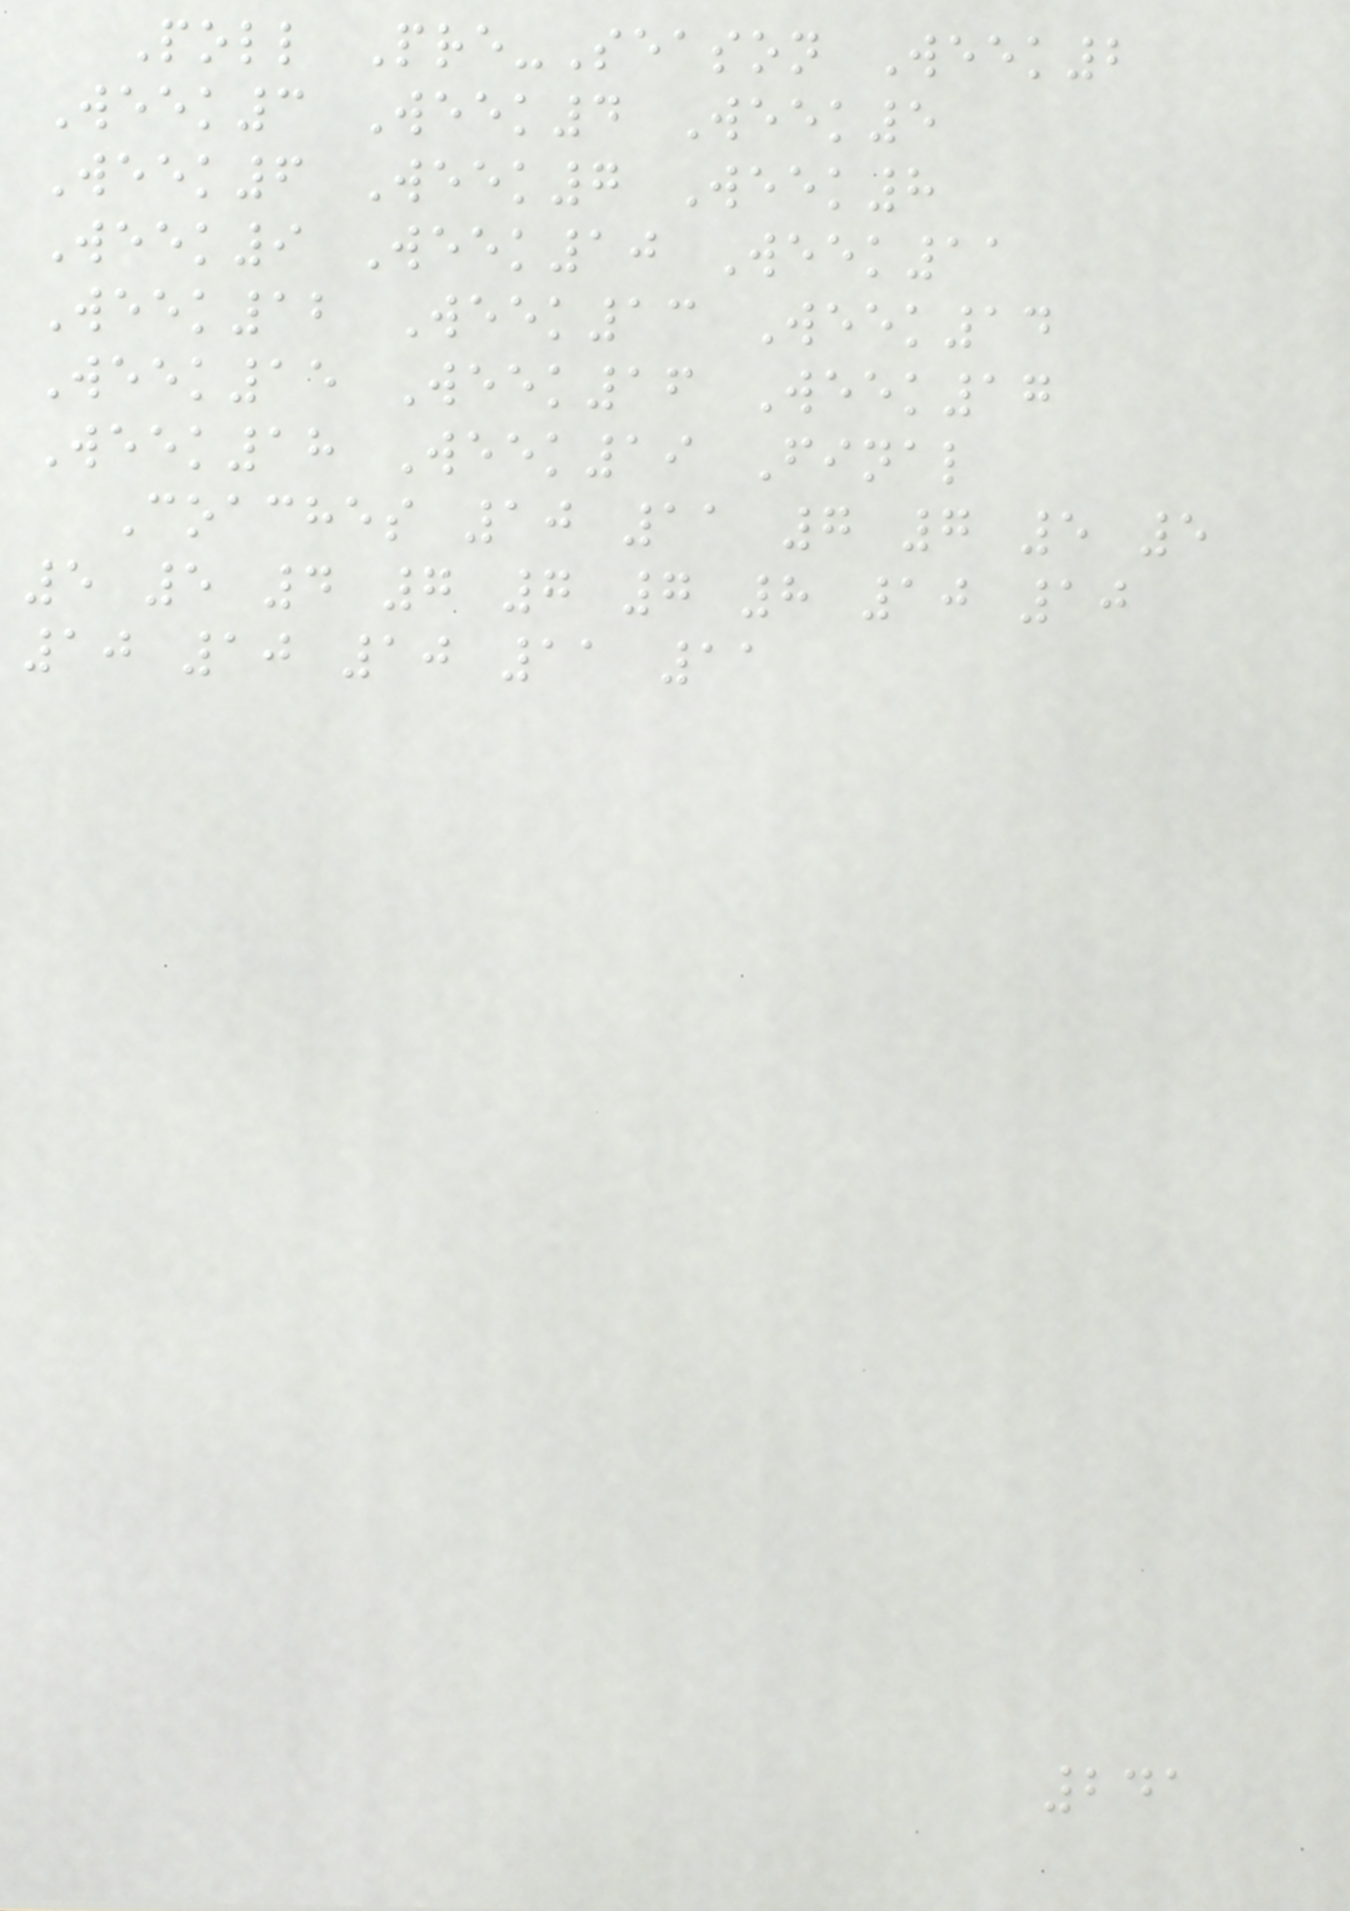Poll Pre-Season Week2
Week3 Week4 Week5
Week6 Week7 Week8
Week9 Week10 Week11
Week12 Week13 Week14
Week15 Week16 Week17
Week18 Week19 Final
Coaches 10 11 7 7 5 5
5 5 4 7 7 7 8 10 10
10 10 10 11 11
241
